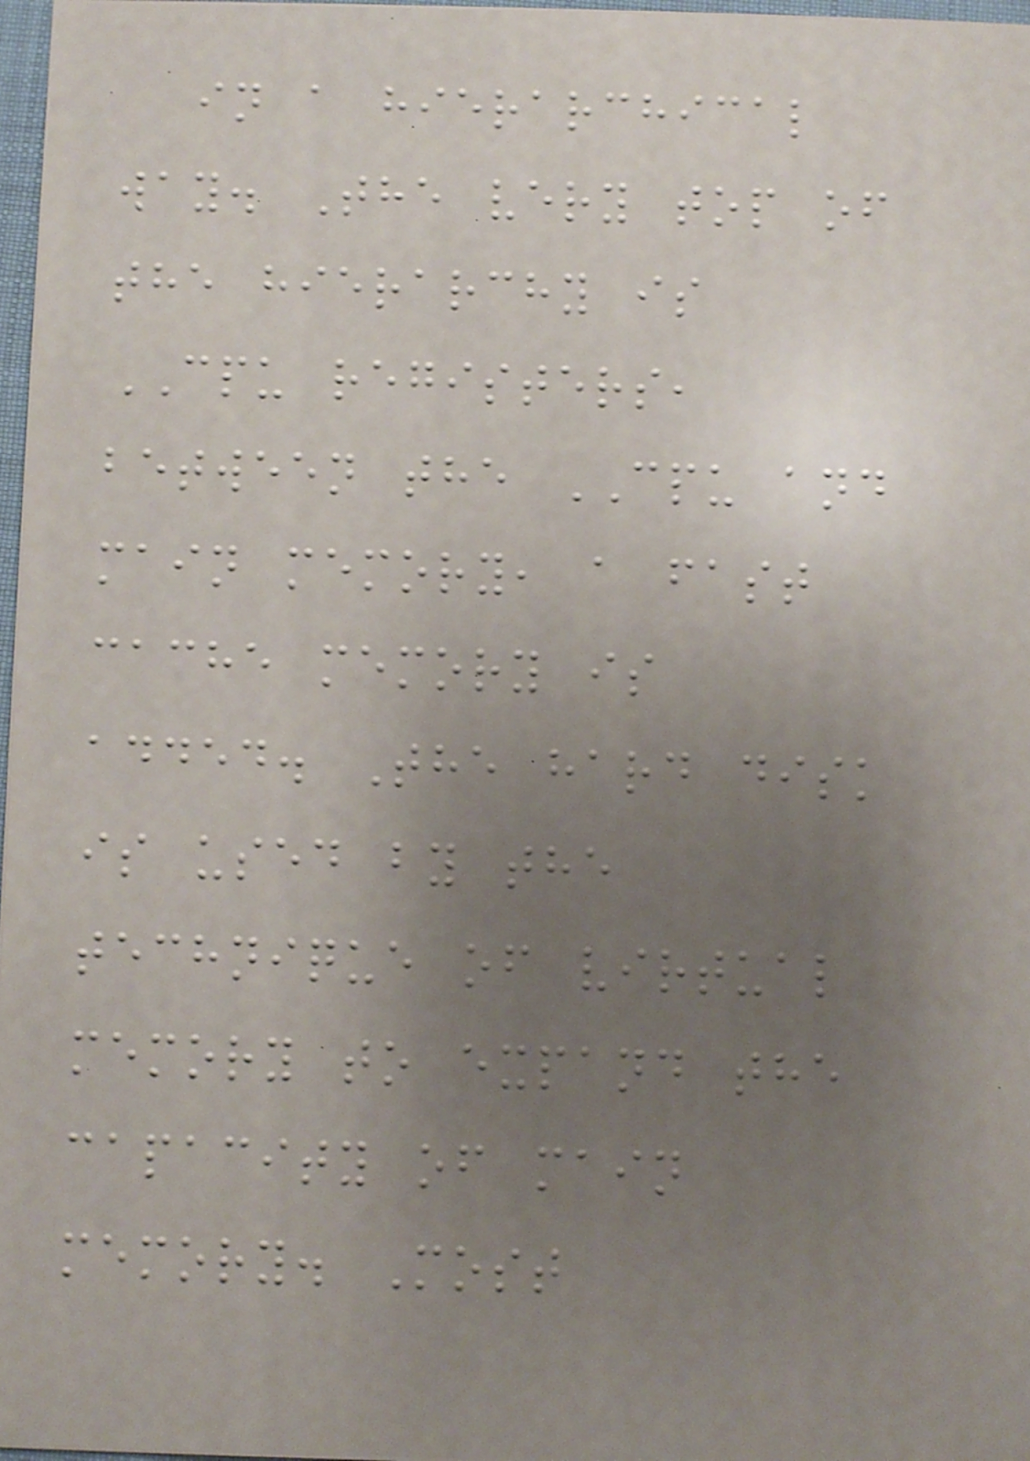in a hierarchical
way. The very top of
the hierarchy is
CPU registers,
between the CPU and
main memory, a fast
cache memory is
added. The hard disk
is used by the
technique of virtual
memory to expand the
capacity of main
memory. Most
